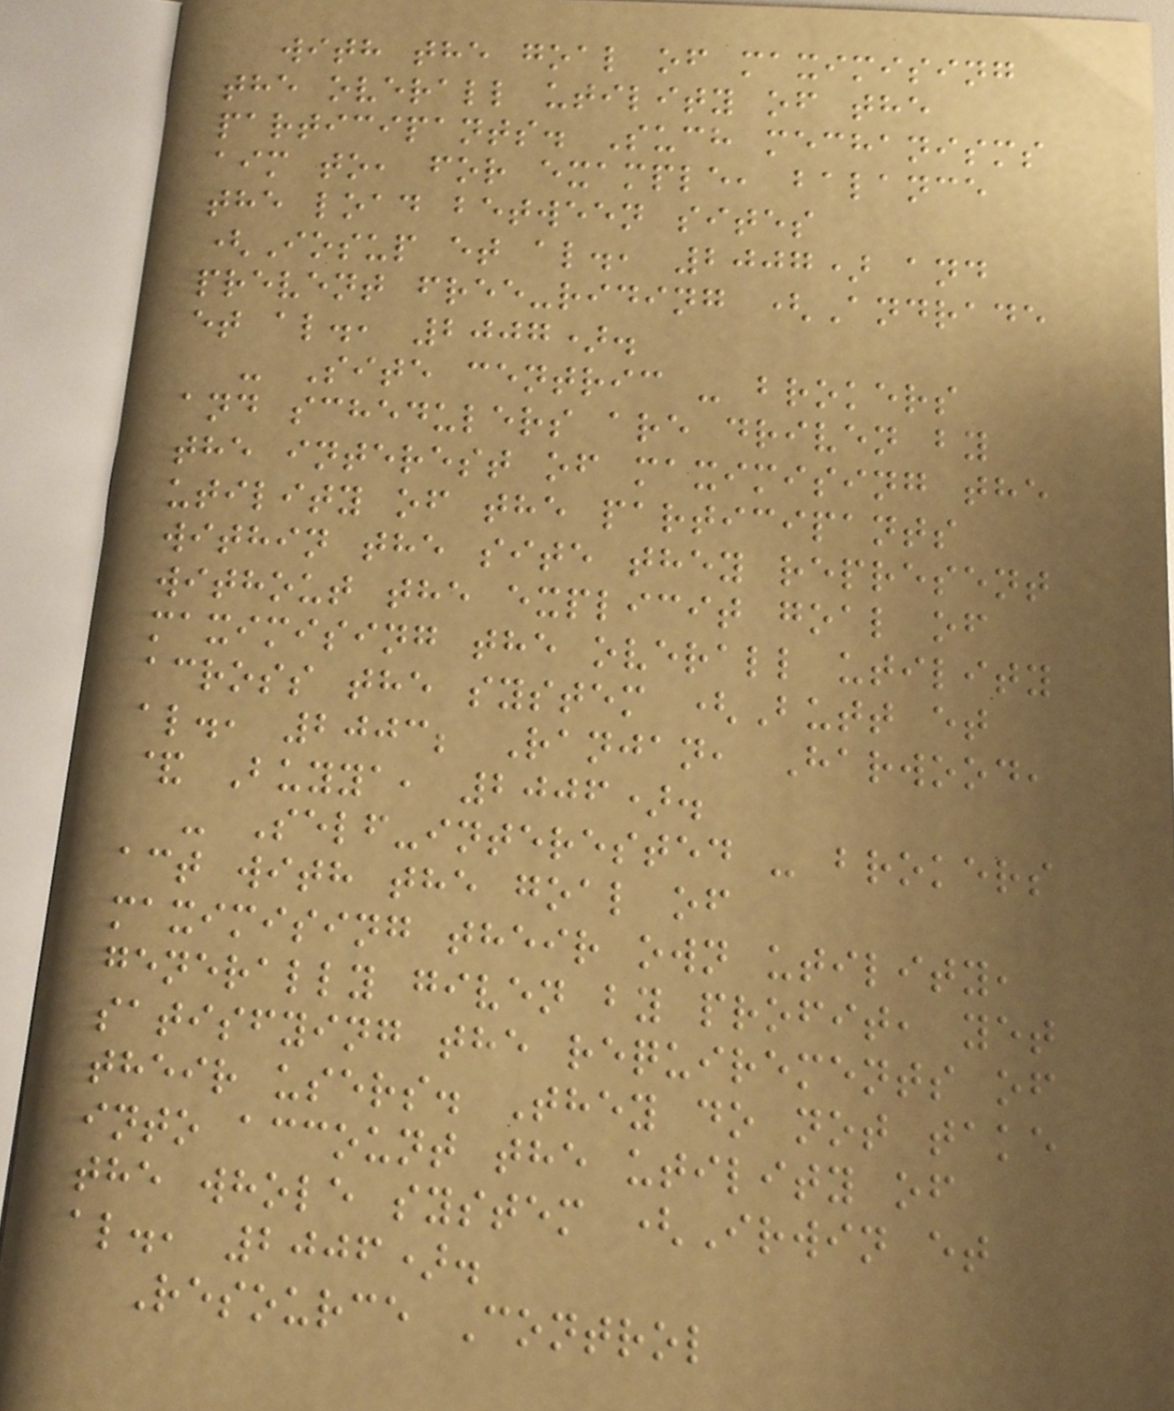with the goal of maximising
the overall utility of the
participants. Such mechanisms
aim to, for example, balance
the load between sites
(Iosup et al., 2007) and
prevent free-riding (Andrade
et al., 2007).
- Site centric - brokers
and schedulers are driven by
the interest of maximising the
utility of the participants
within the site they represent
without the explicit goal of
maximising the overall utility
across the system (Butt et
al., 2003; Ranjan, Harwood,
& Buyya, 2006).
- Self-interested - brokers
act with the goal of
maximising their own utility,
generally given by profit, yet
satisfying the requirements of
their users. They do not take
into account the utility of
the whole system (Irwin et
al., 2006).
Resource Control
